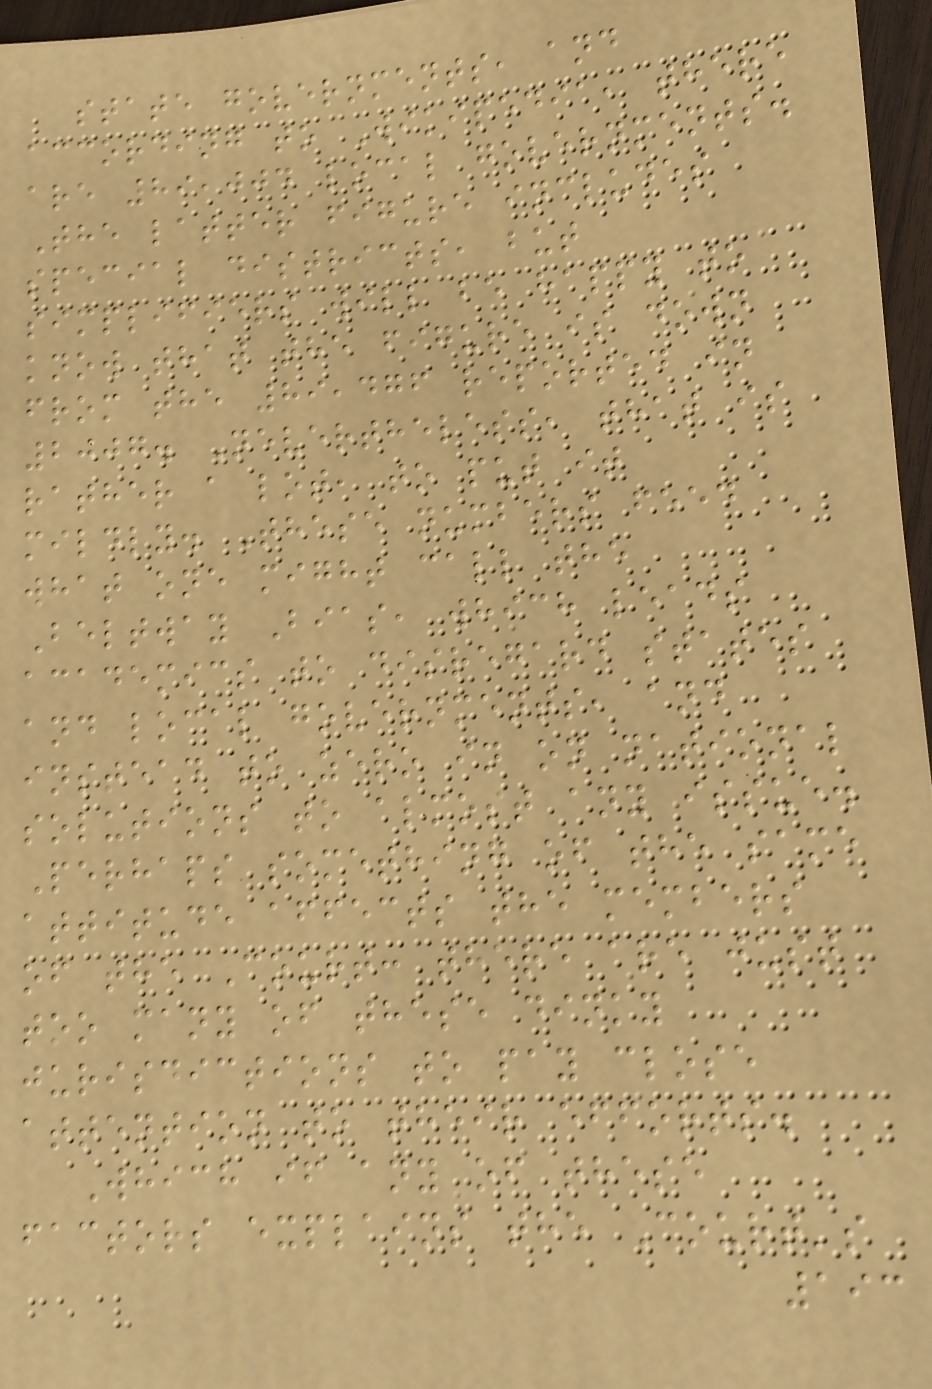state governments, and
according to Wikipedia, there
are 89,004 local governments.
The latter figure includes
special districts, but
simplifiers will be happy to
know that the figure is down
from the 89,476 reported in
2007. Nevertheless, that is
rather a lot, to put it
mildly. These numbers feed
what one might call the
Beltway Bias, which leads
academics to disregard states
and local governments, and
instead to zero in on national
solutions to almost any issue.
Perhaps something of the same
attitude affects the members
of the Court: there are just
too many of these dinky
jurisdictions to pay close
attention to their efforts.
Which if any of these
factors explains the Court's
193
